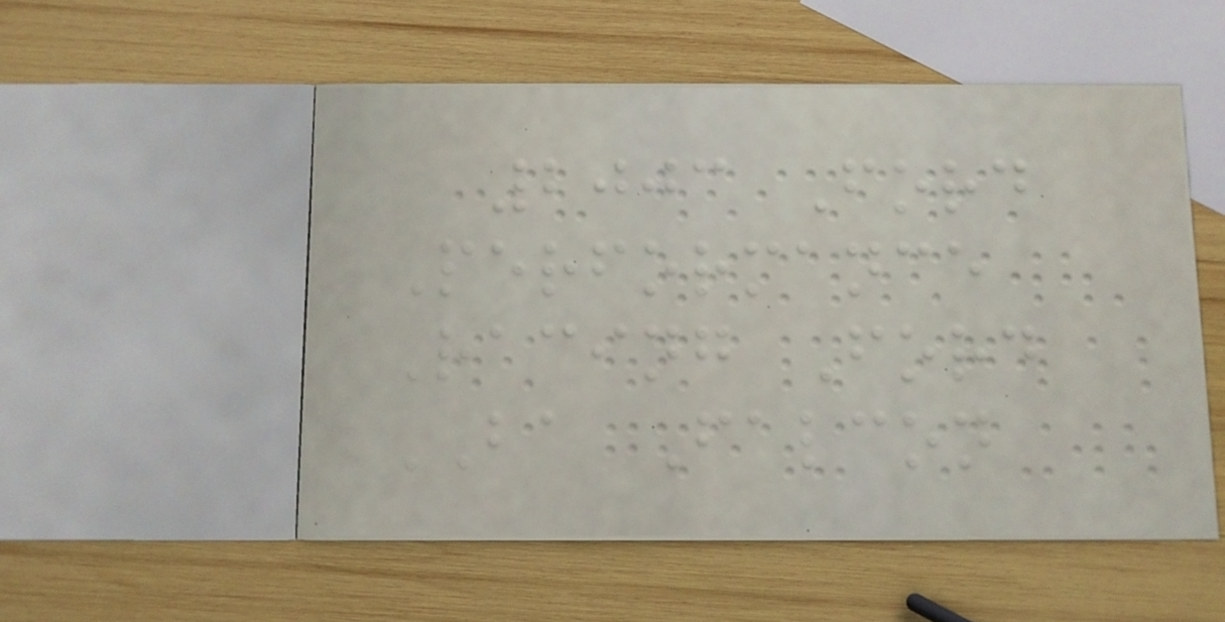2003 Ford
Performance
Racing Ford
BA Falcon
